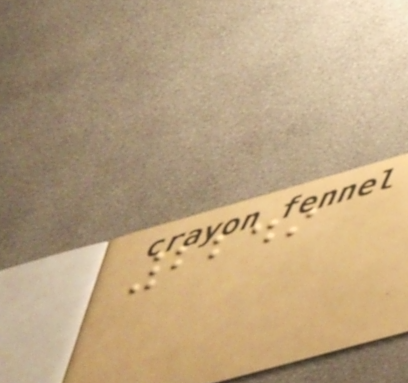2249
